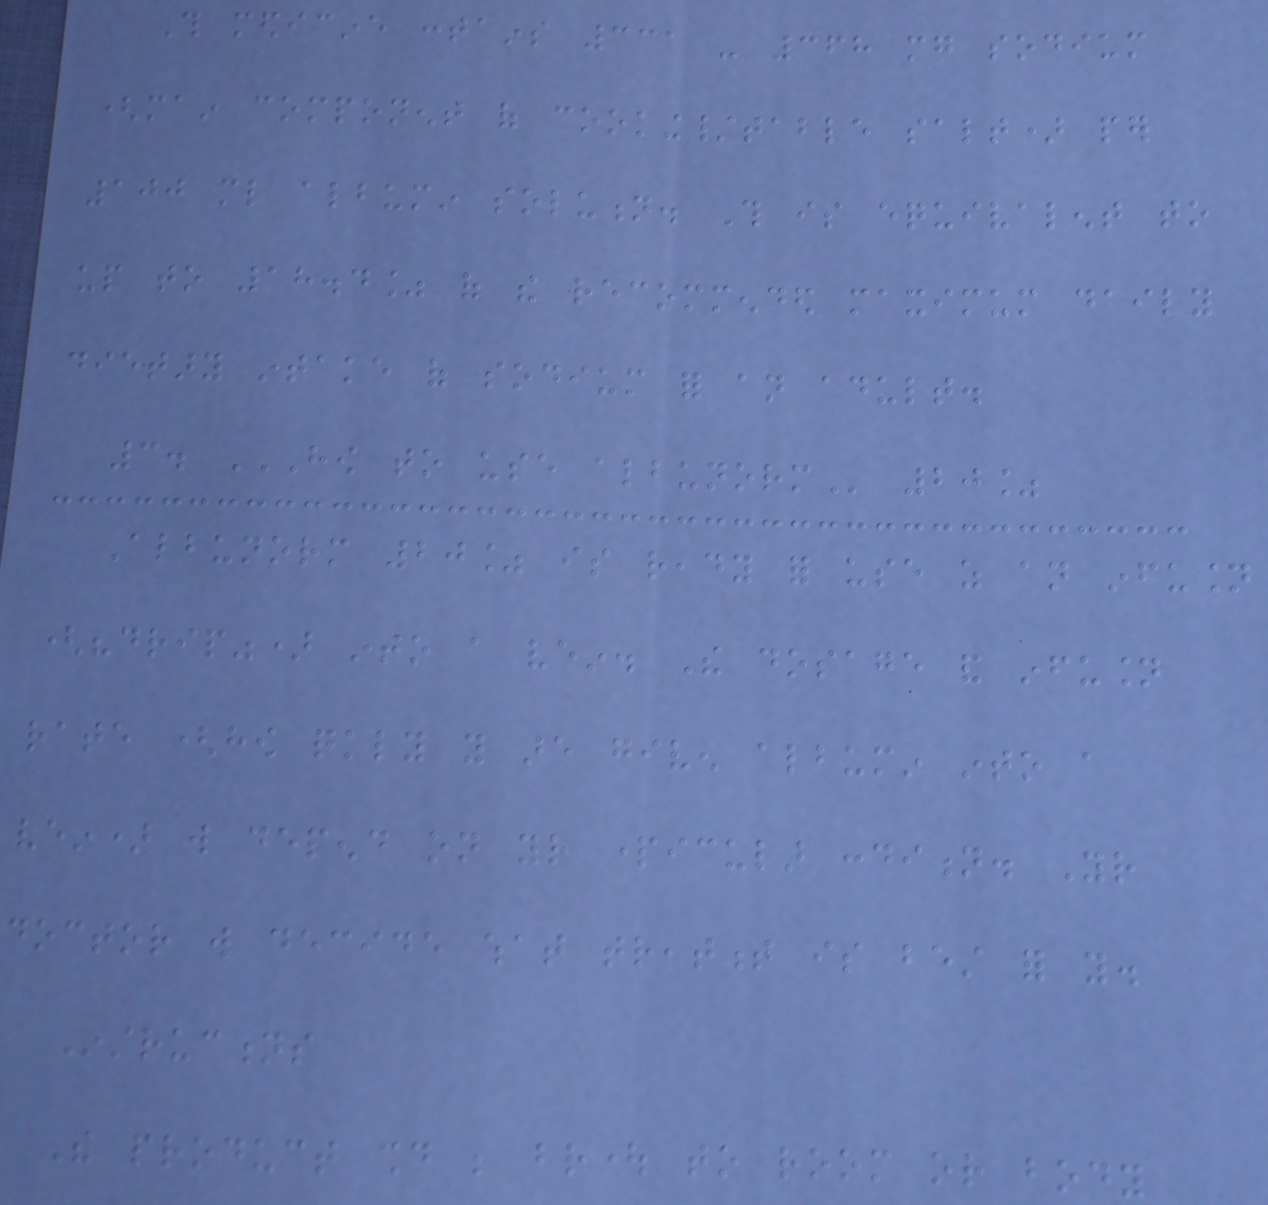This medicine contains 331 - 368 mg sodium
(main component of cooking/table salt) per
100 ml albumin solution. This is equivalent to
up to 18.4% of the recommended maximum daily
dietary intake of sodium for an adult.
3. HOW TO USE ALBUNORM 20%
Albunorm 20% is ready for use as an infusion
("drip") into a vein. The dosage and infusion
rate (how quickly you are given albumin into a
vein) will depend on your particular condition. Your
doctor will decide what treatment is best for you.
Instructions
The product should be brought to room or body
